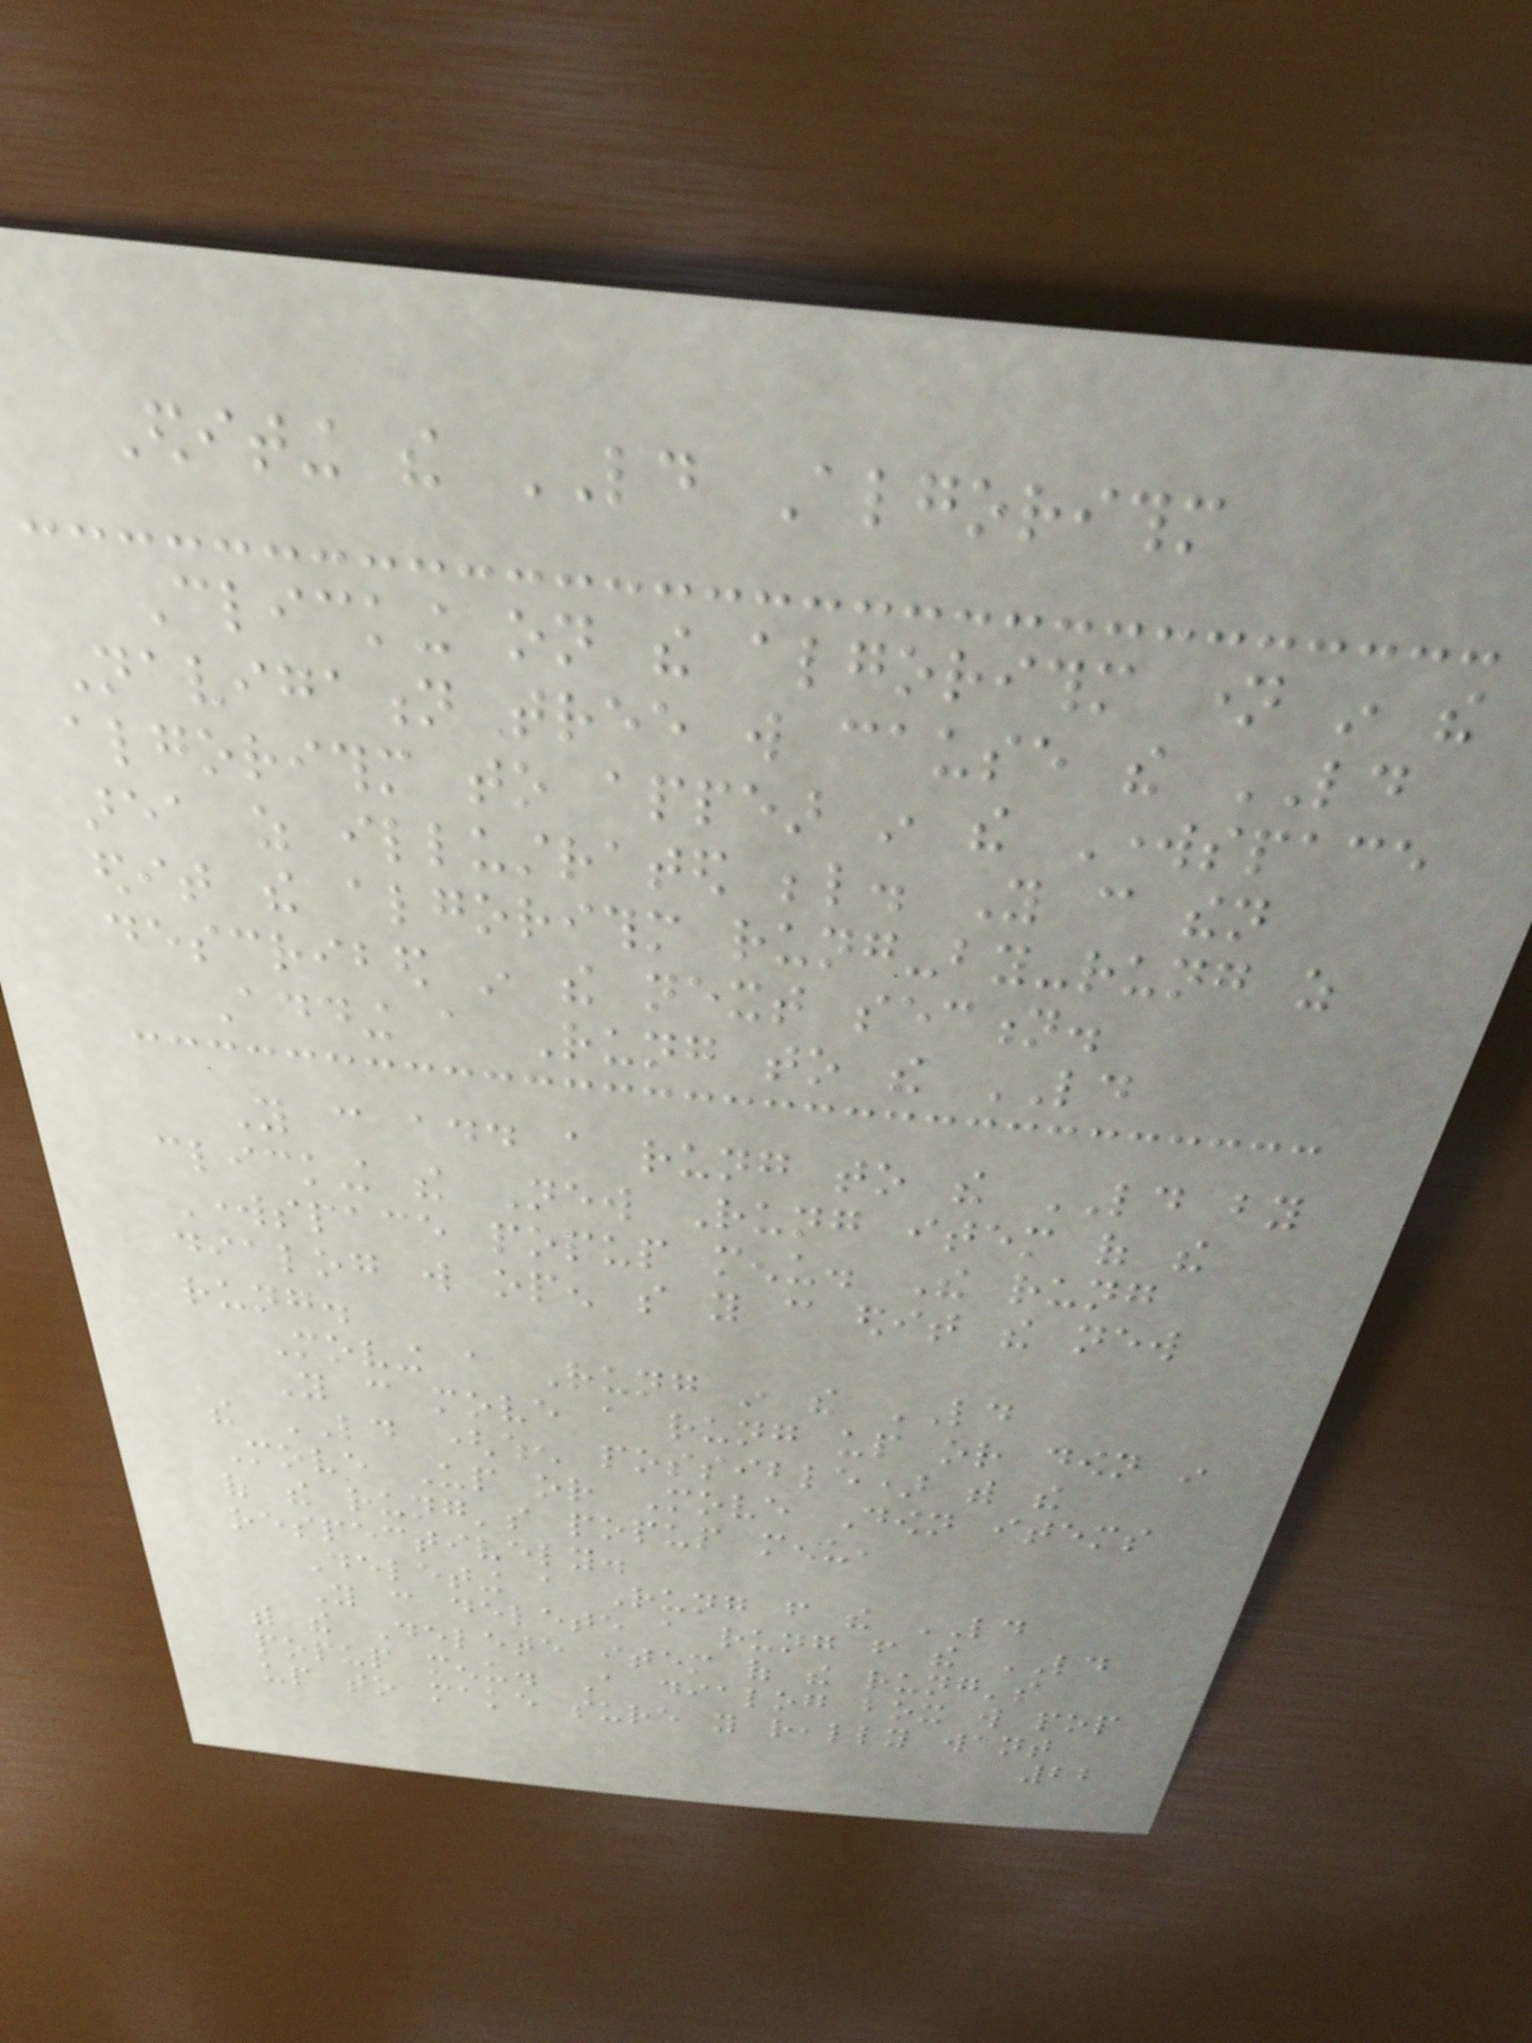Editing the LD Algorithm
Clicking on the algorithm name in the
Navigation tree will cause the LD
algorithm to appear in the Workspace
area as illustrated below. You can then
edit the algorithm rung-by-rung as
described in the next section.
Adding a Rung to the LD
You can add a rung to the LD by
clicking the New Rung item of the
Workspace popup menu. The rung
dialog will open so you can edit the new
rung.
Moving a Rung in the LD
You can move a rung up or down in
the LD (when possible) with the
Move Up or Move Down items
of the rung's popup menu,
respectively.
Deleting a Rung from the LD
You can delete a rung from the LD
with the Delete item of the rung's
popup menu. A dialog box will pop
up to make sure you really want
22
